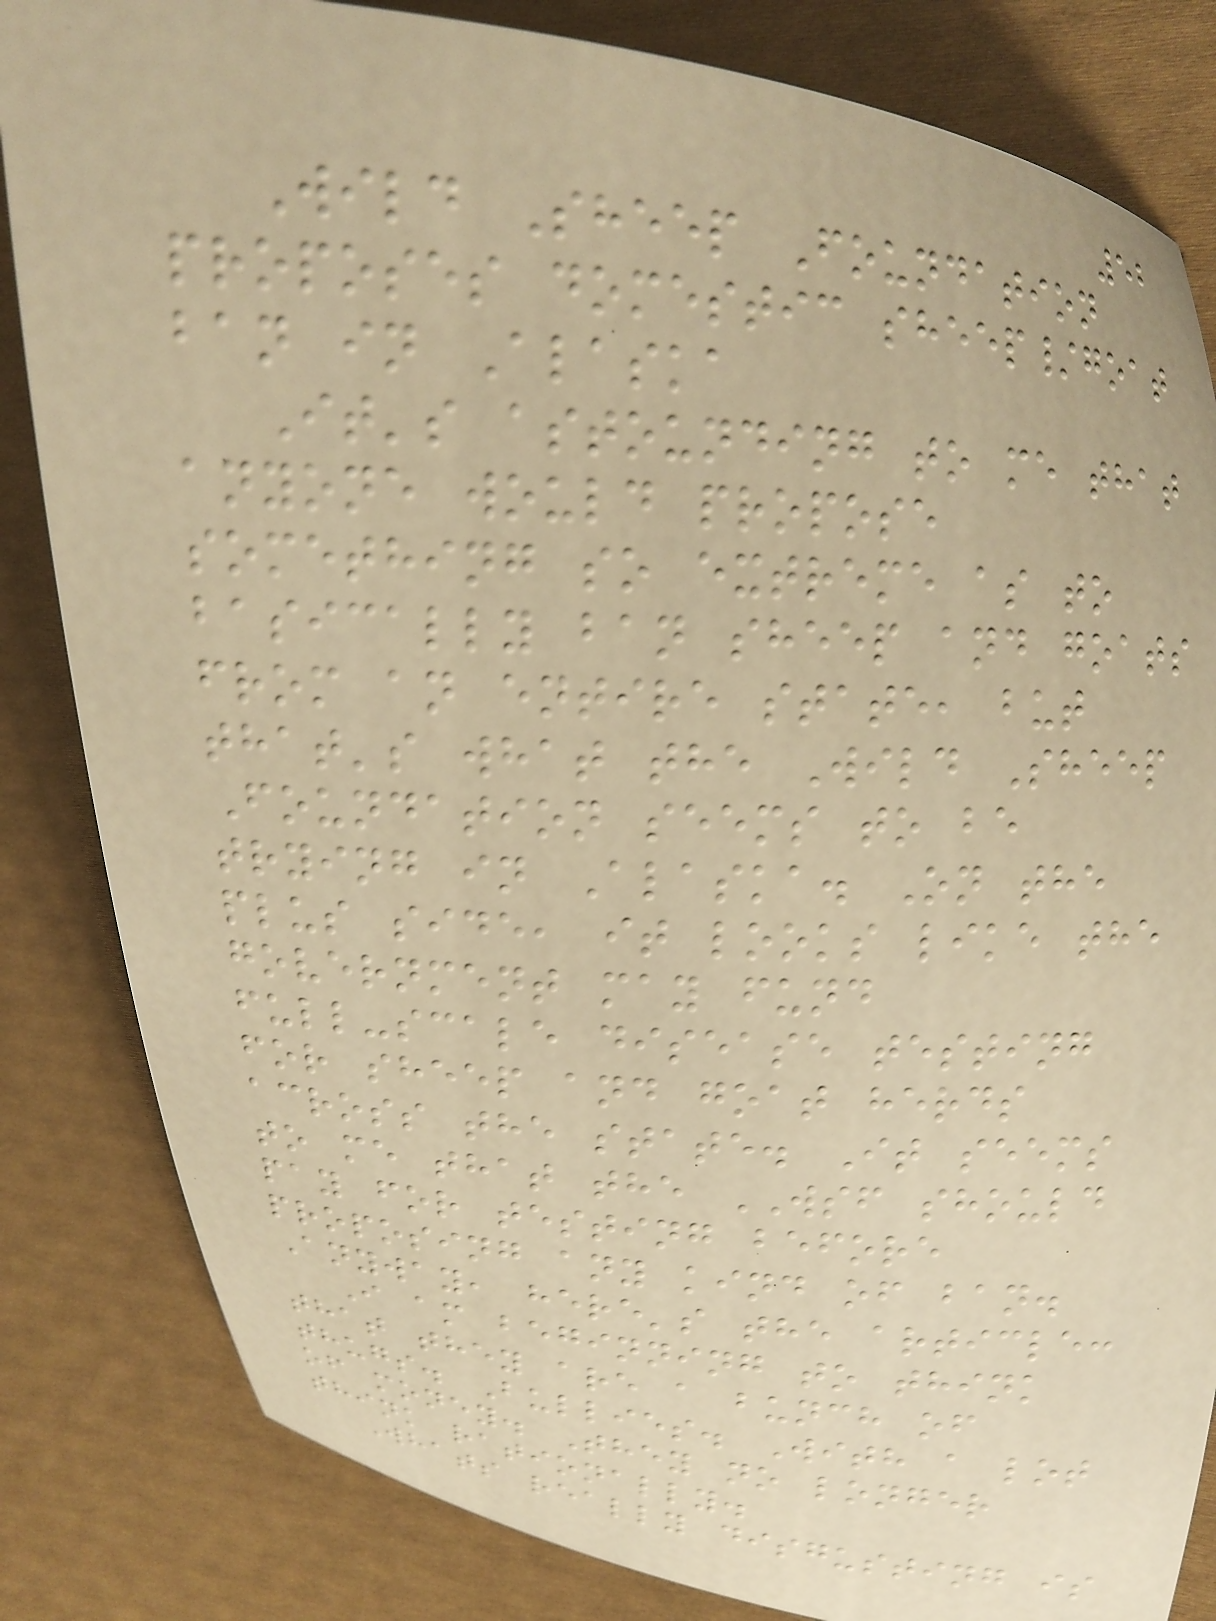52
Wild Sheep Foundation
proposes domestic sheep/goat
ban in Alaska
It's astounding to me that
anyone would propose
something so extreme as to
basically ban sheep and goats
from an entire state, but
that's what the Wild Sheep
Foundation seems to be
trying in Alaska. On the
plus side, it looks like the
government may fund
full-scale disease testing
for sheep and goat herds
across the state. It seems
to me that the WSF should
pay for testing before
proposing any kind of ban.
Anyway, here's the article:
I am beginning to think
that they are a bunch of
thugs. Bullies. With a lot
of money. They no longer
think rationally.
Whats really disgusting is
